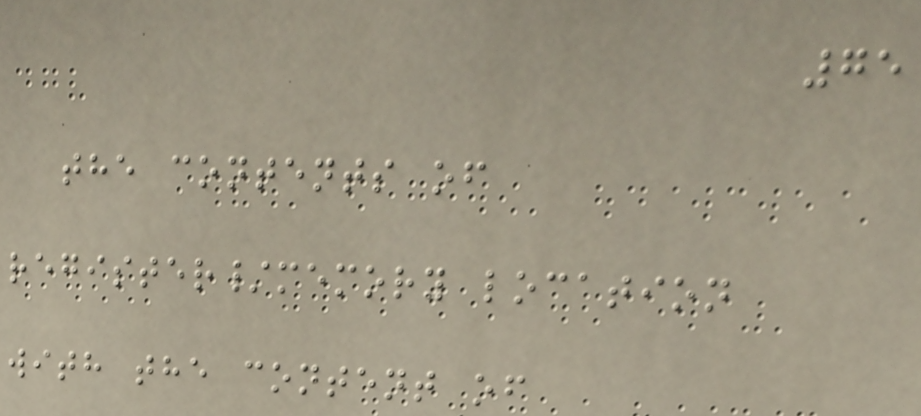75
the contents of
register/memory location
with the content of
